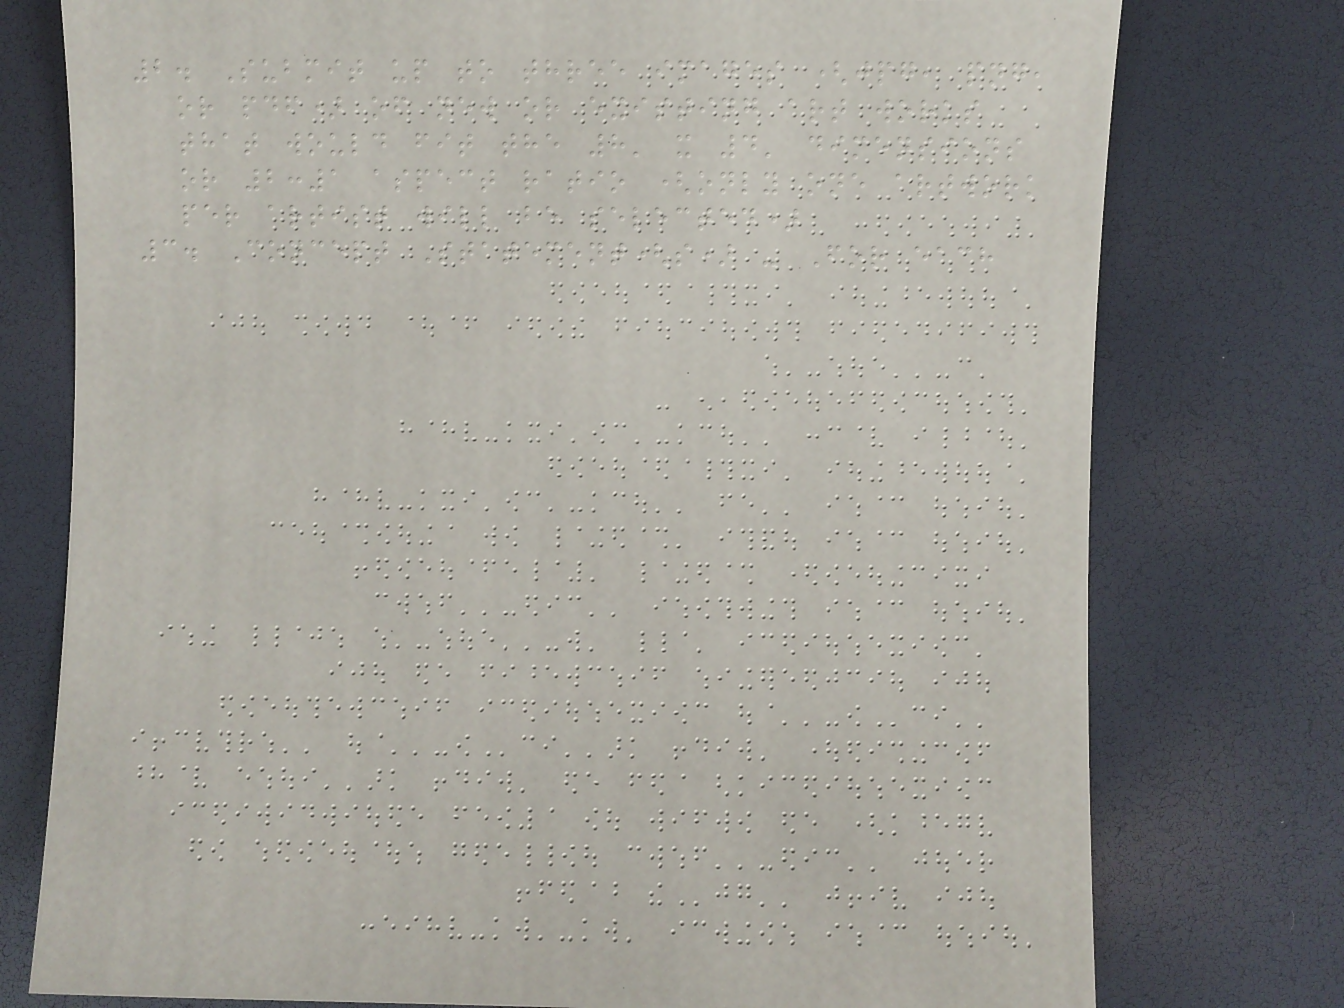2. Submit up to three images (jpg, png,
or pdf) of new or existing art works
that would fit the 8' x 4' dimensions
or 2:1 aspect ratio (only one artwork
per artist will be selected)
3. Concept Statement(s) - For each
